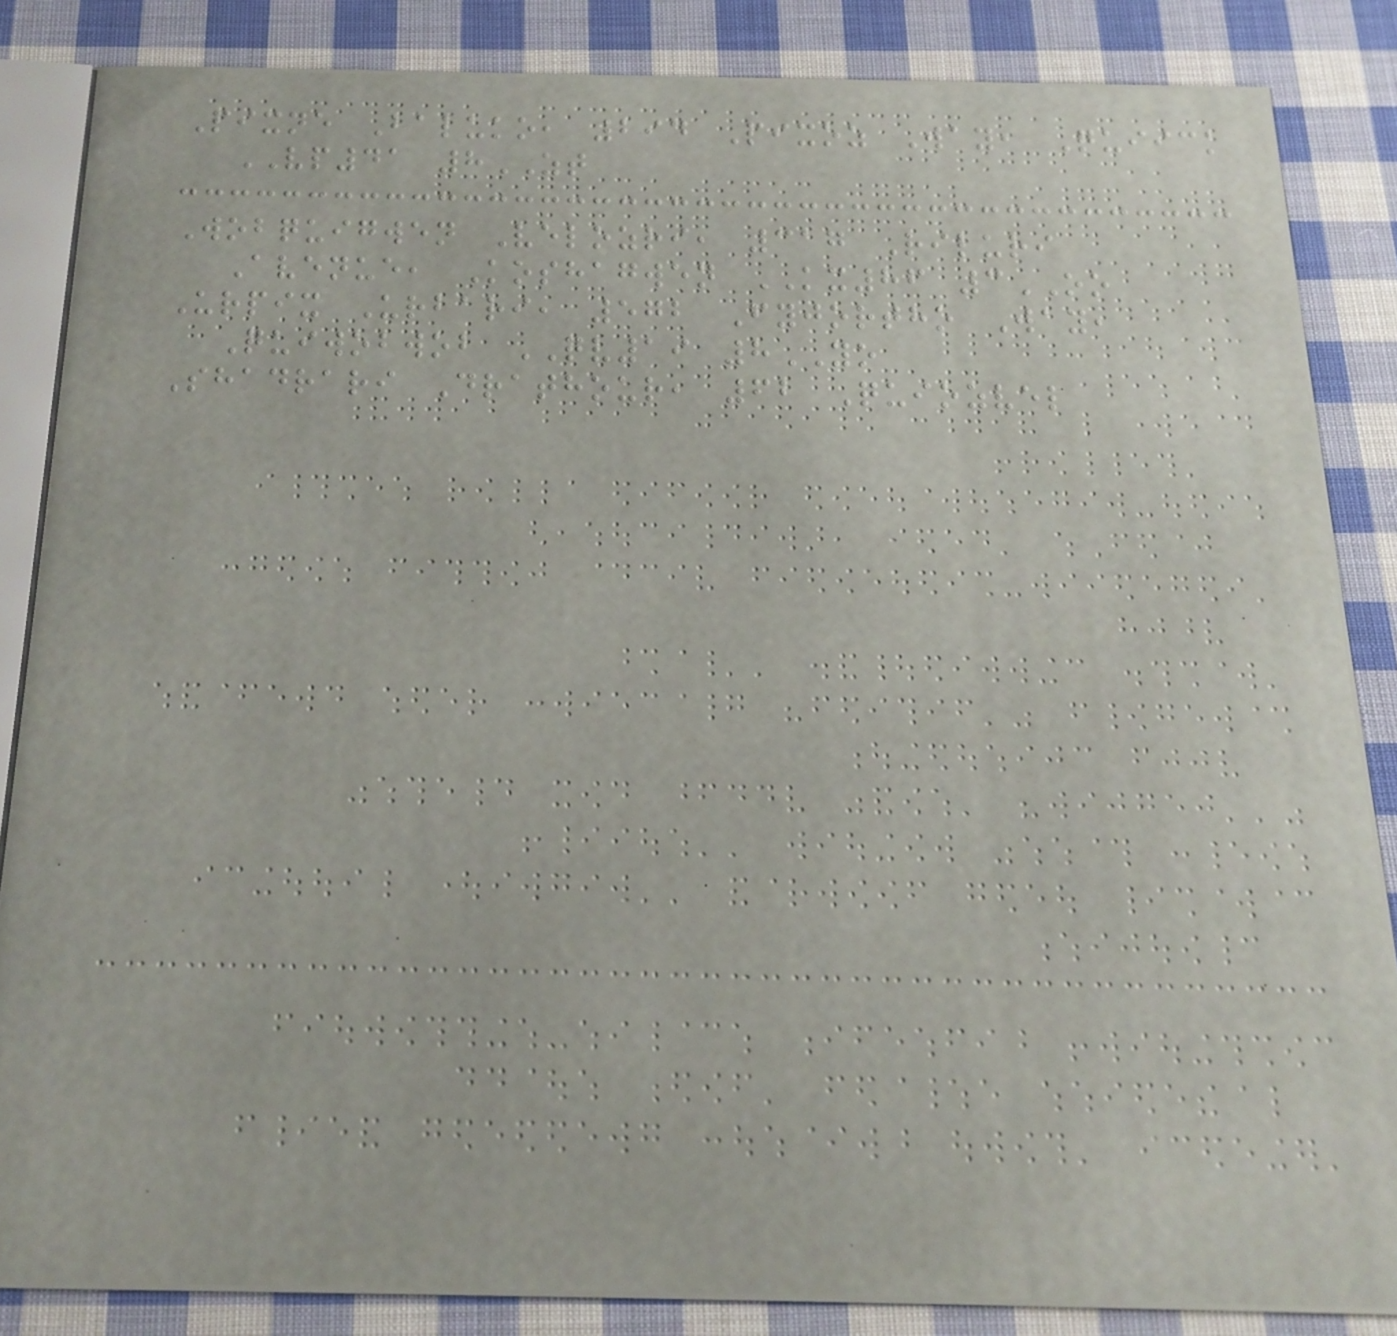Pixne Baluko, 294 Pixoz Way, Quiick
VP41 8ZT
Wobquigwen Velozri, 317 Riluri
Avenue, Koshagwen KX86 3OO
Urpix Urbari, 572 Fyjortho Way,
Quiwobwob QV19 8YO
Shadrari Drathour, 62 Quiozvel
